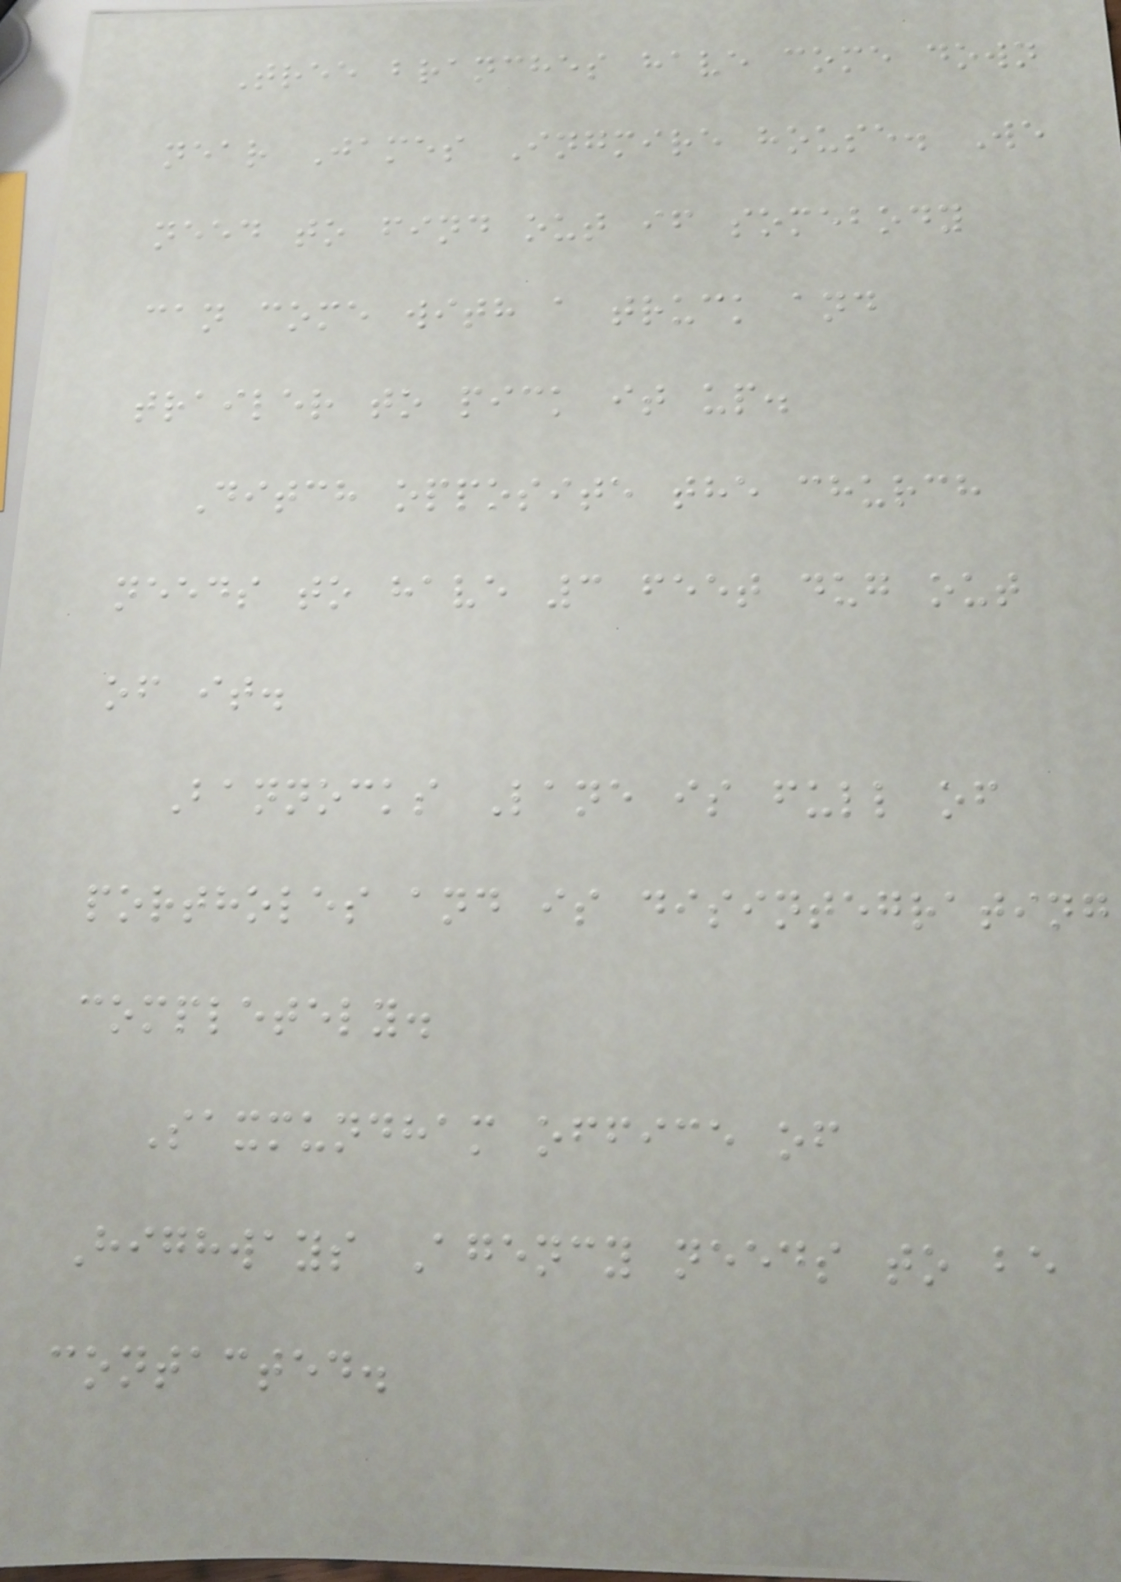Tree branches have come down
near James Ingmire house. We
need to find out if somebody
can come with a truck and
trailer to pick it up.
Ditch opposite the church
needs to have 3 feet dug out
of it.
Bannocks Lane is full of
portholes and is disintegrating
completely.
Saxmundham office of
Highways Agency needs to be
contacted.
